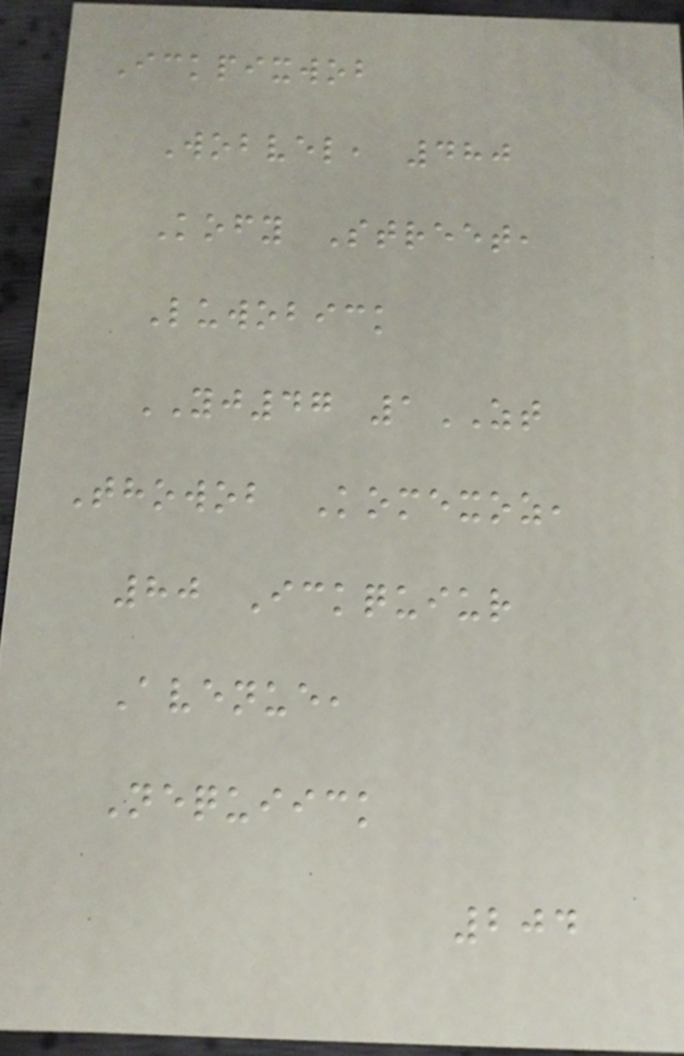Ickpixwob
Wobvel, 480
Kofy Street,
Luwobick
YJ47 1ZT
Thowob Komexoz,
80 Ickquiur
Avenue,
Nequiick
204
